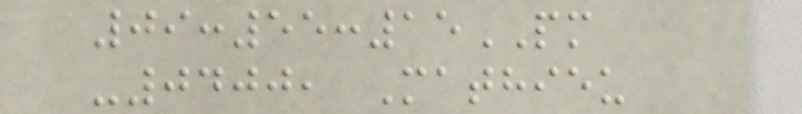09:55:15PM
-0400, Mathieu
